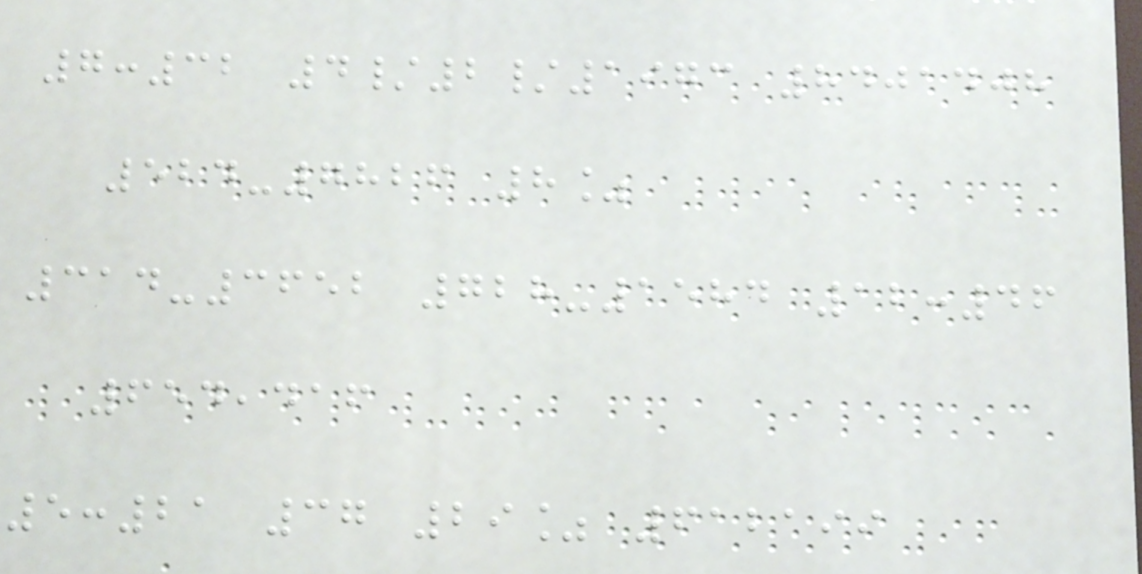7:32 4/2/1973 8401408
524-7826 8%
314-3652 728-1584 12:46
654,416
5:21 37 29% 612199
